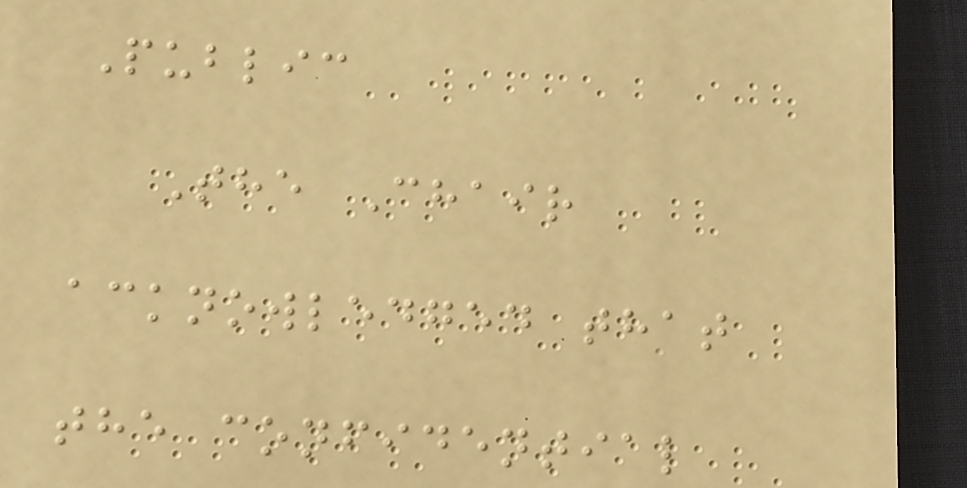Public
The Chair
acknowledged that
the confidential
